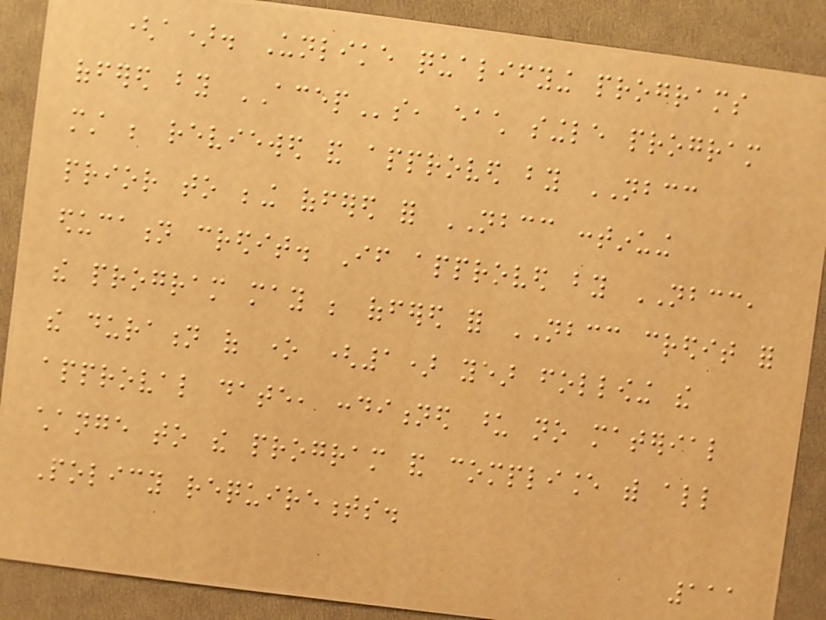(a). Unlike qualifying programs
offered by ACEPs, each single program
must be reviewed and approved by NBCC
prior to being offered for NBCC continuing
education credit. If approved by NBCC,
the program may be offered for NBCC credit for
the duration of one (1) year following the
approval date, conditioned upon no material
change to the program and compliance with all
Policy requirements.
111
